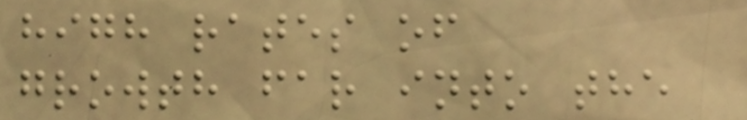high rates of
growth far into the
